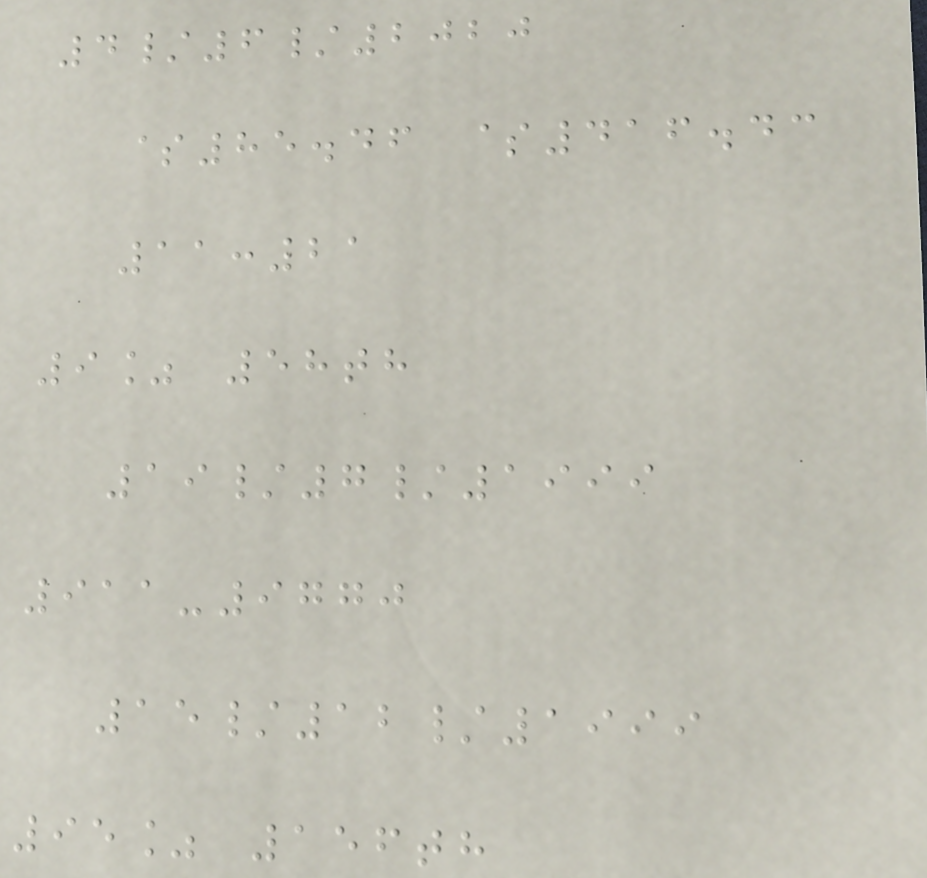4/6/2020
$85.46 $416.43
11:21
9% 58th
19/7/1999
911-9770
15/12/1999
95% 156th
